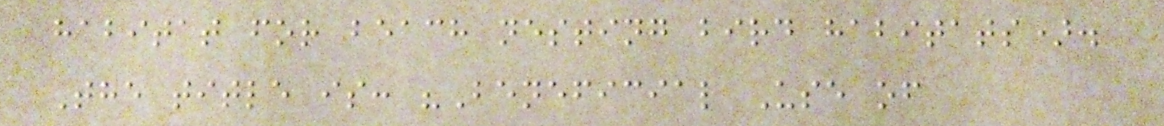habitat for beach nesting bird habitats).
The title is: "Beneficial Use of
